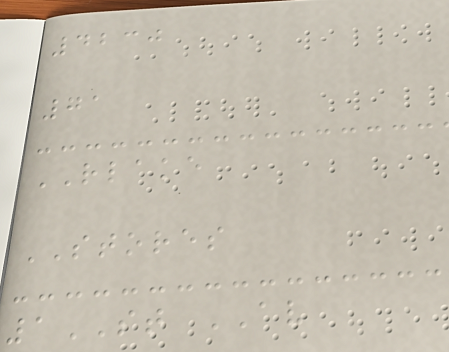4230
71
RLAKE
STORES
1ST AV
